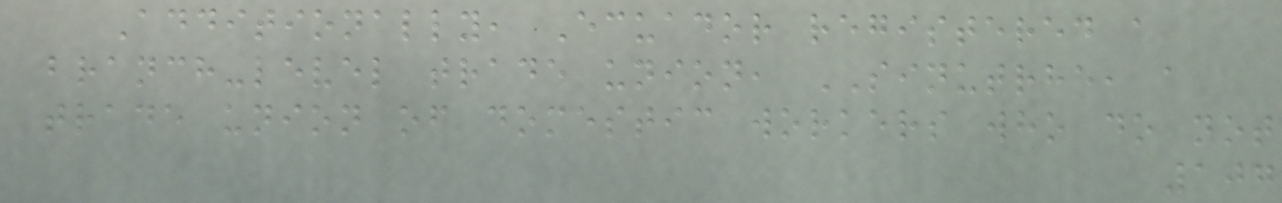Additionally, Ecuador registered a
branch-level trade union, SINUTRHE, a
trade union of domestic workers who do not
107
